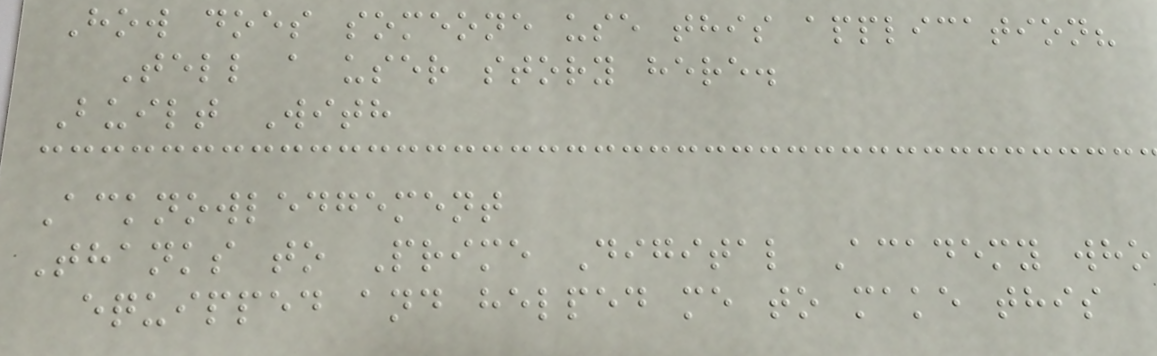How does someone use this application?
Tell a user story here.
Built With
Acknowledgement
Thanks to Prime Digital Academy who
equipped and helped me to make this
